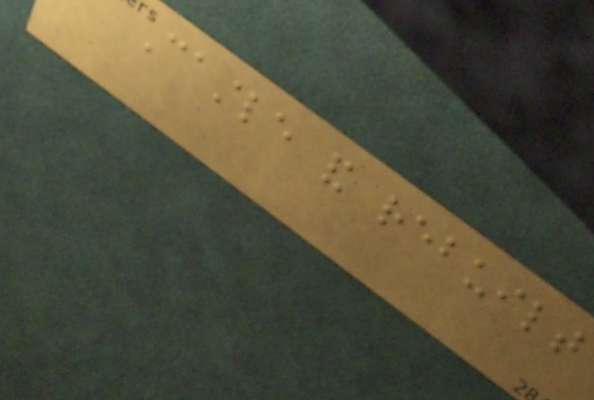Castle and rebuilt
